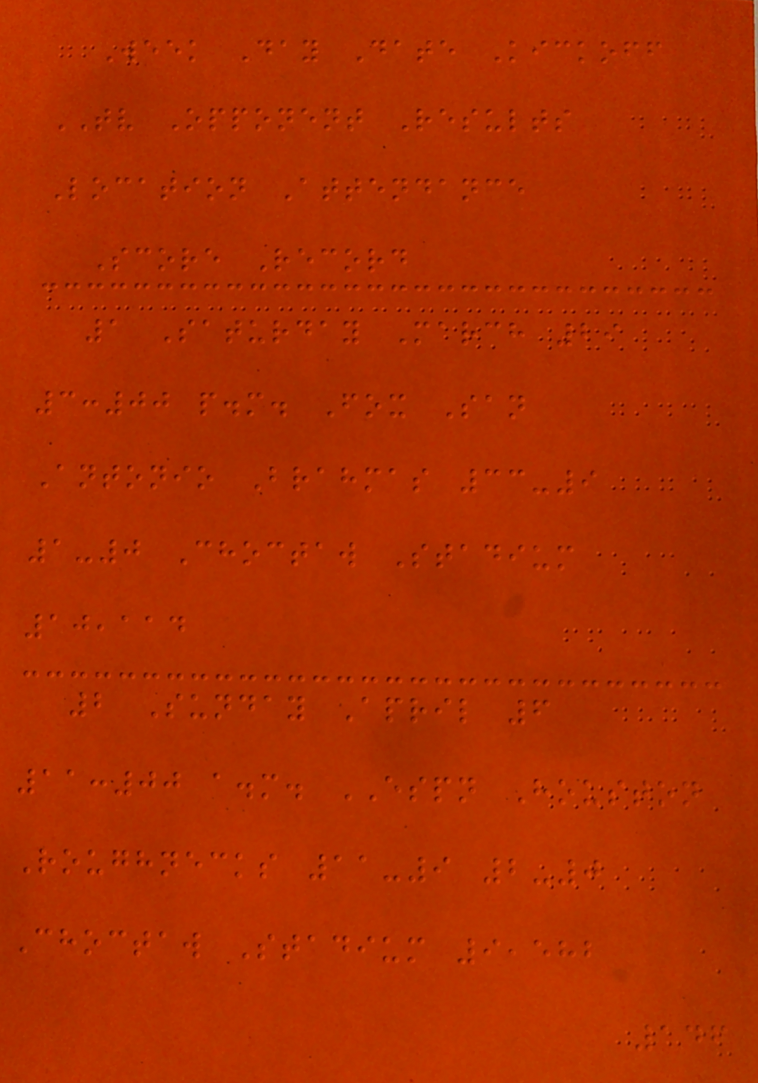Week Day Date Kickoff
TV Opponent Results
Location Attendance
Score Record
1 Saturday March 29
3:00 p.m. Fox San
Antonio Brahmas 33-9
1-0 Choctaw Stadium
10,114
2 Sunday April 6
11:00 a.m. ESPN Houston
Roughnecks 11-9 2-0
Choctaw Stadium 9,582
146
